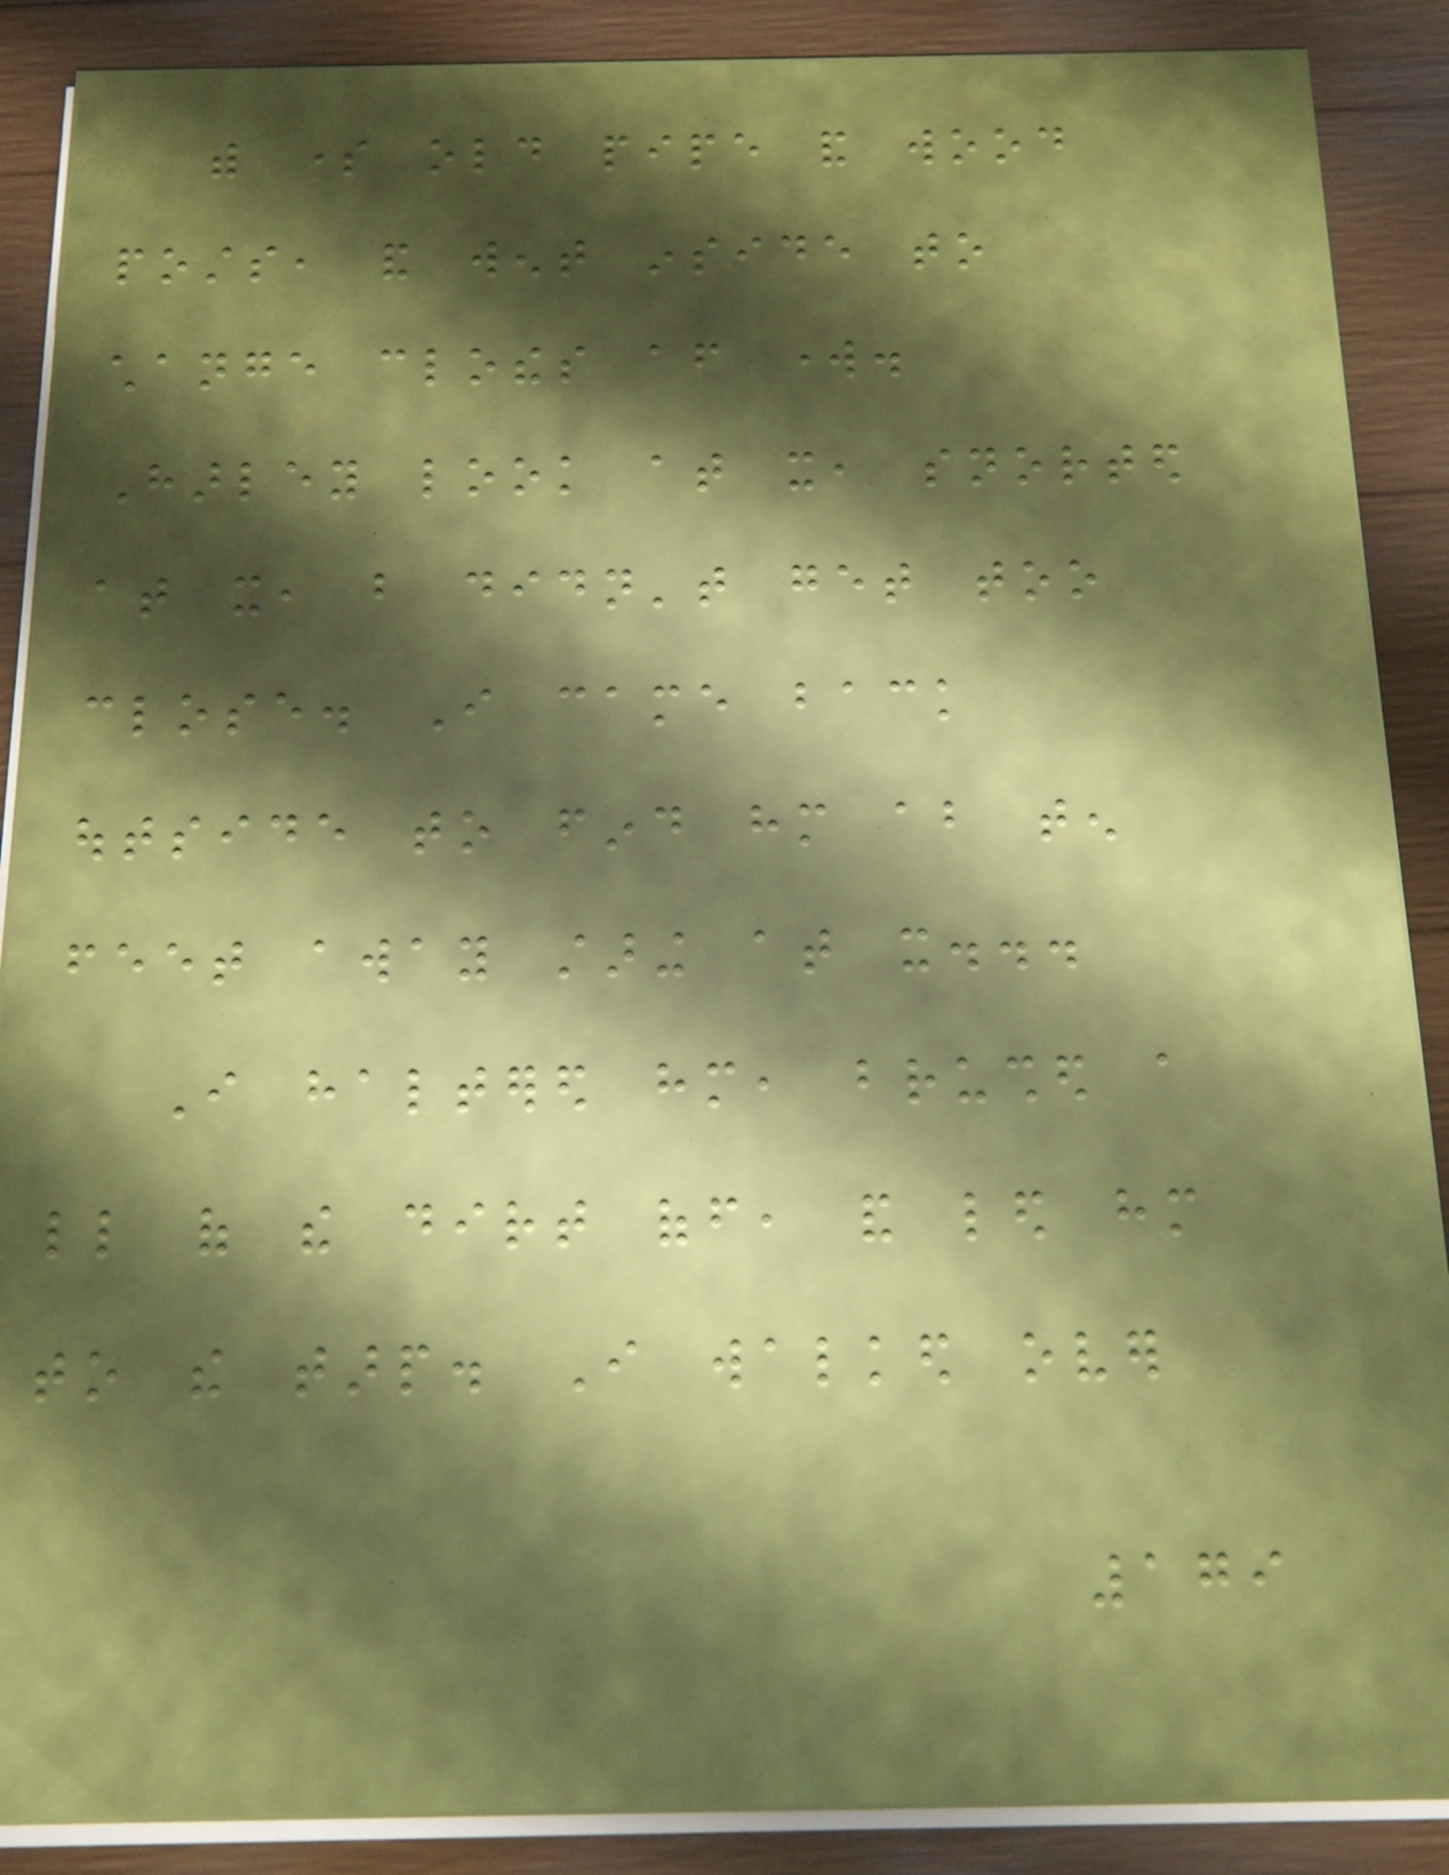with some old pipe and wood
posts, and went inside to
change clothes after work.
Harley look at it, snorted
at it, but didn't get too
close. I came back
outside to find him about ten
feet away staring at it...
I haltered him, brushed a
little of the dirt off, and led him
to the tarp. I walked over
179
